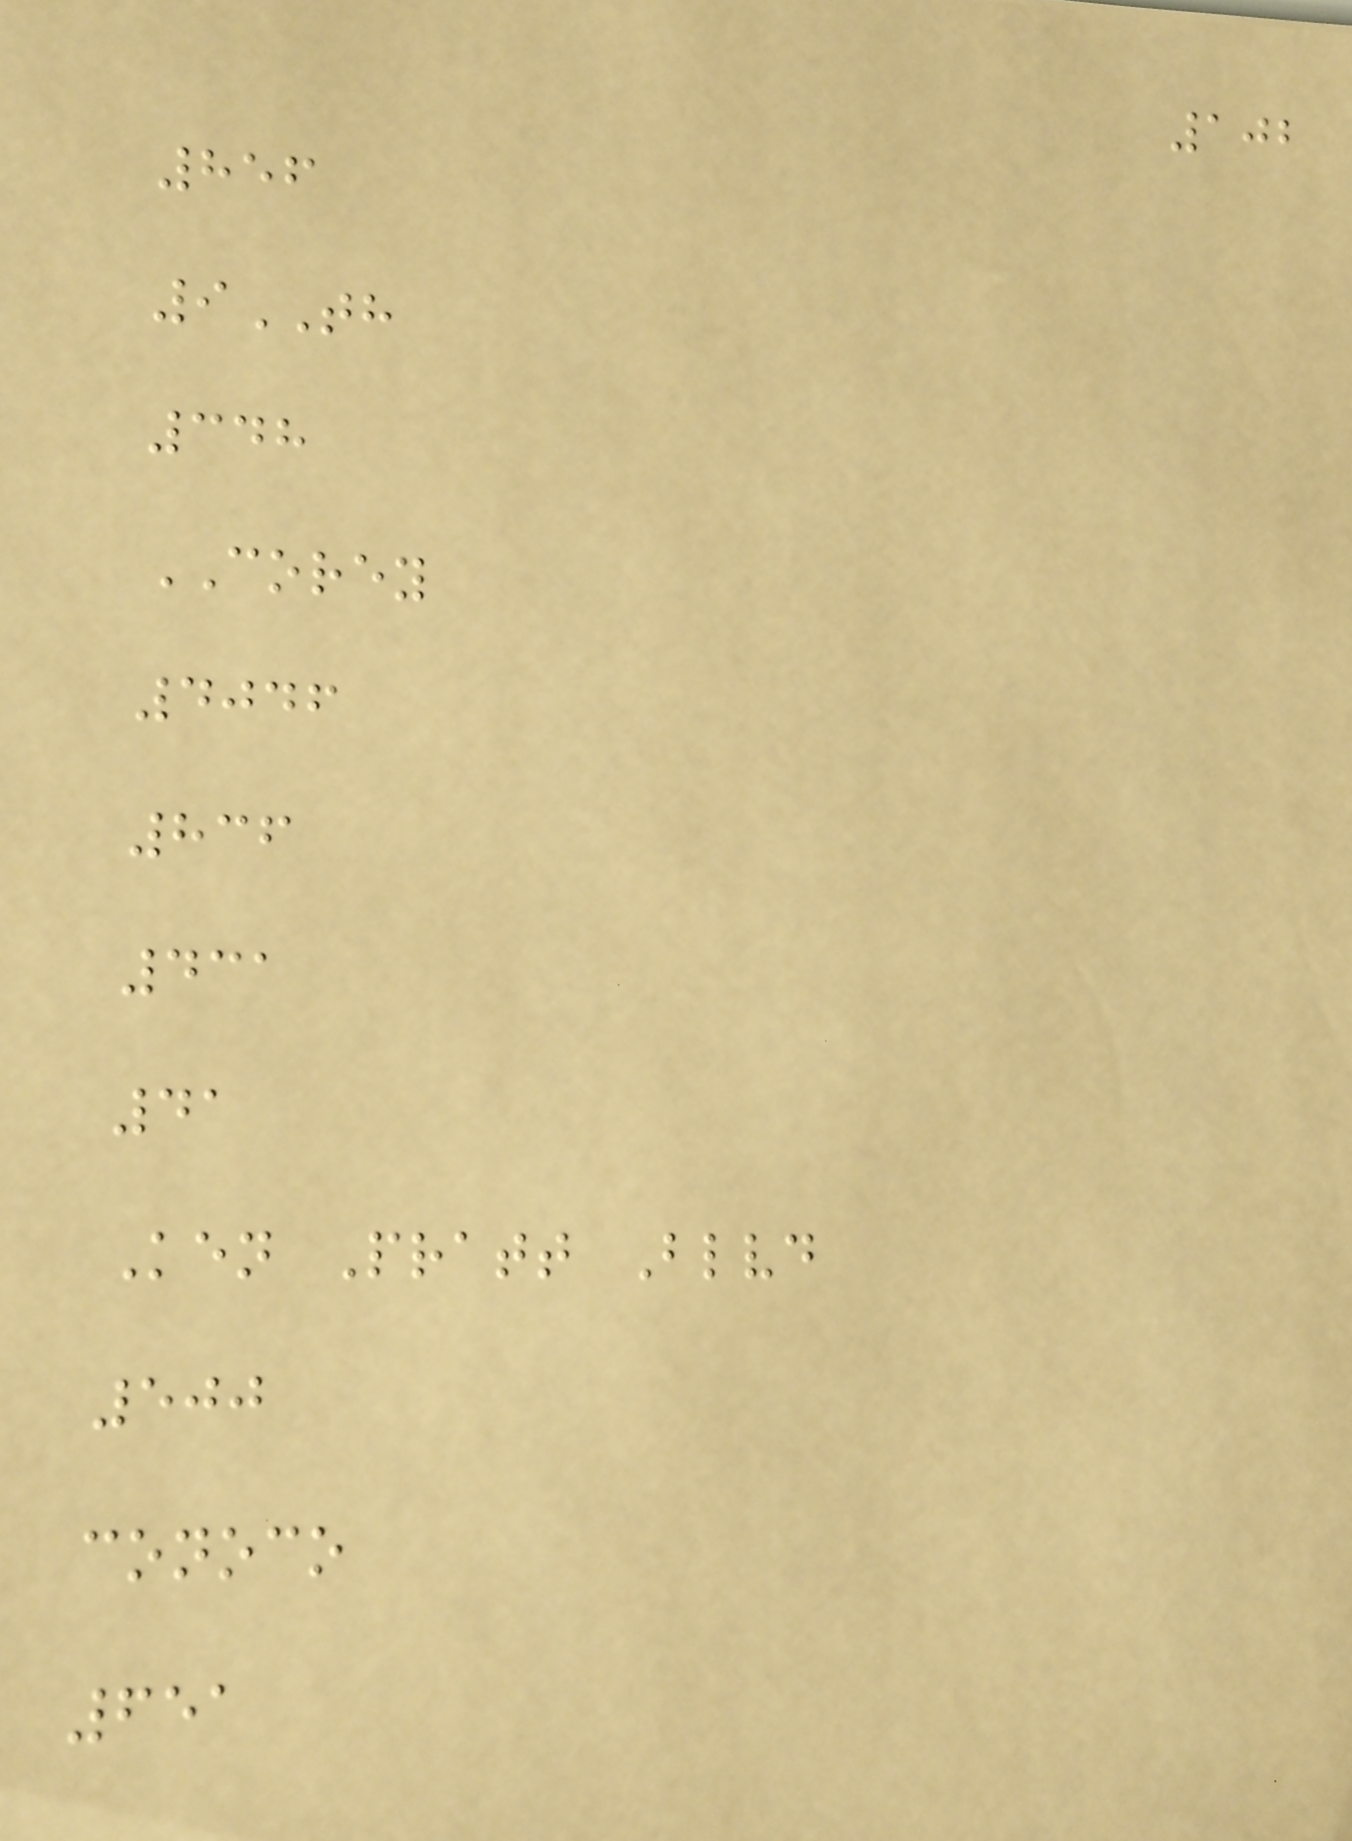102
856
9TH
348
COREY
4046
836
431
41
Ken Pratt Blvd
500
conoco
651
